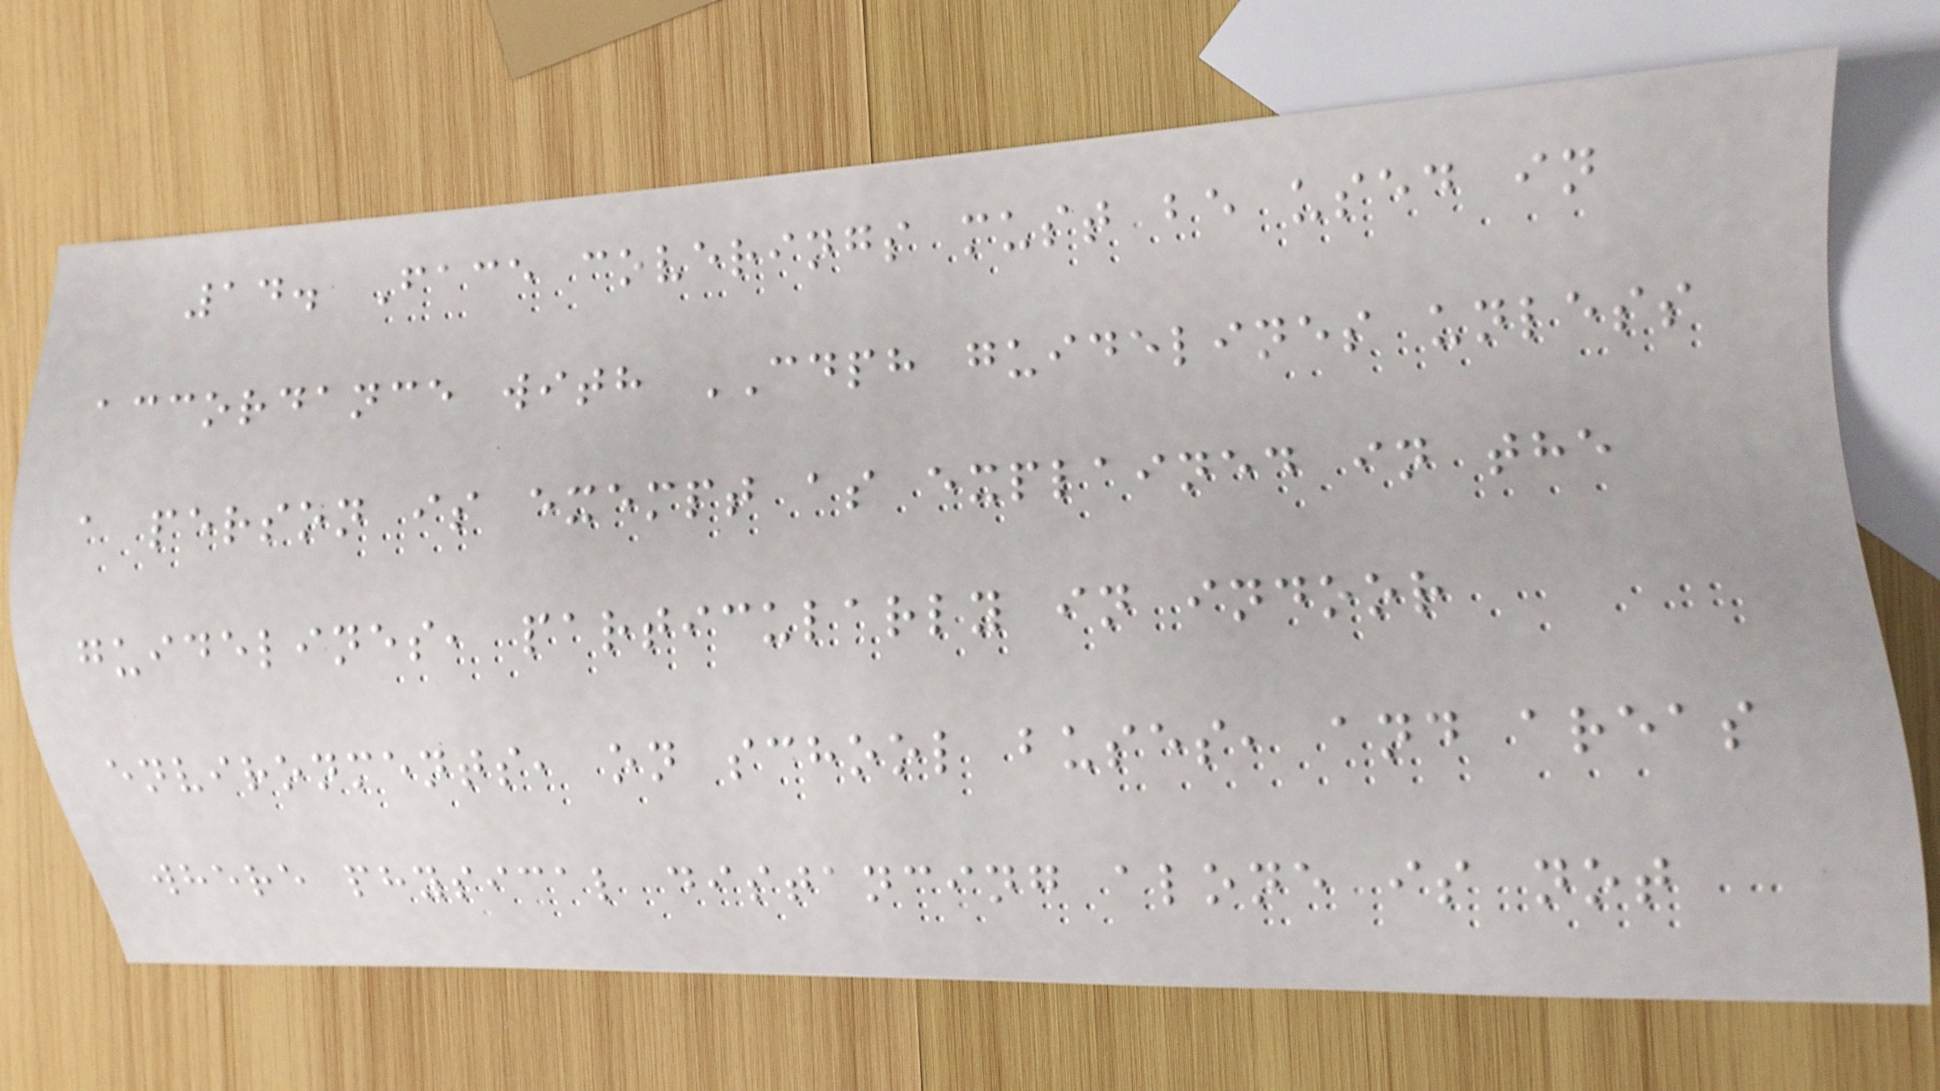14. Face coverings must be used in
accordance with CDPH guidelines unless
a person is exempt as explained in the
guidelines, particularly in indoor
environments, on school buses, and areas
where physical distancing alone is not
